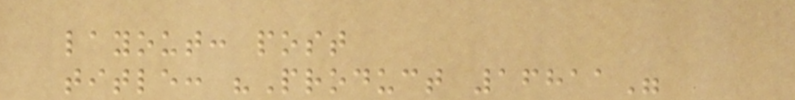layout: post
title: "Product 16811"
